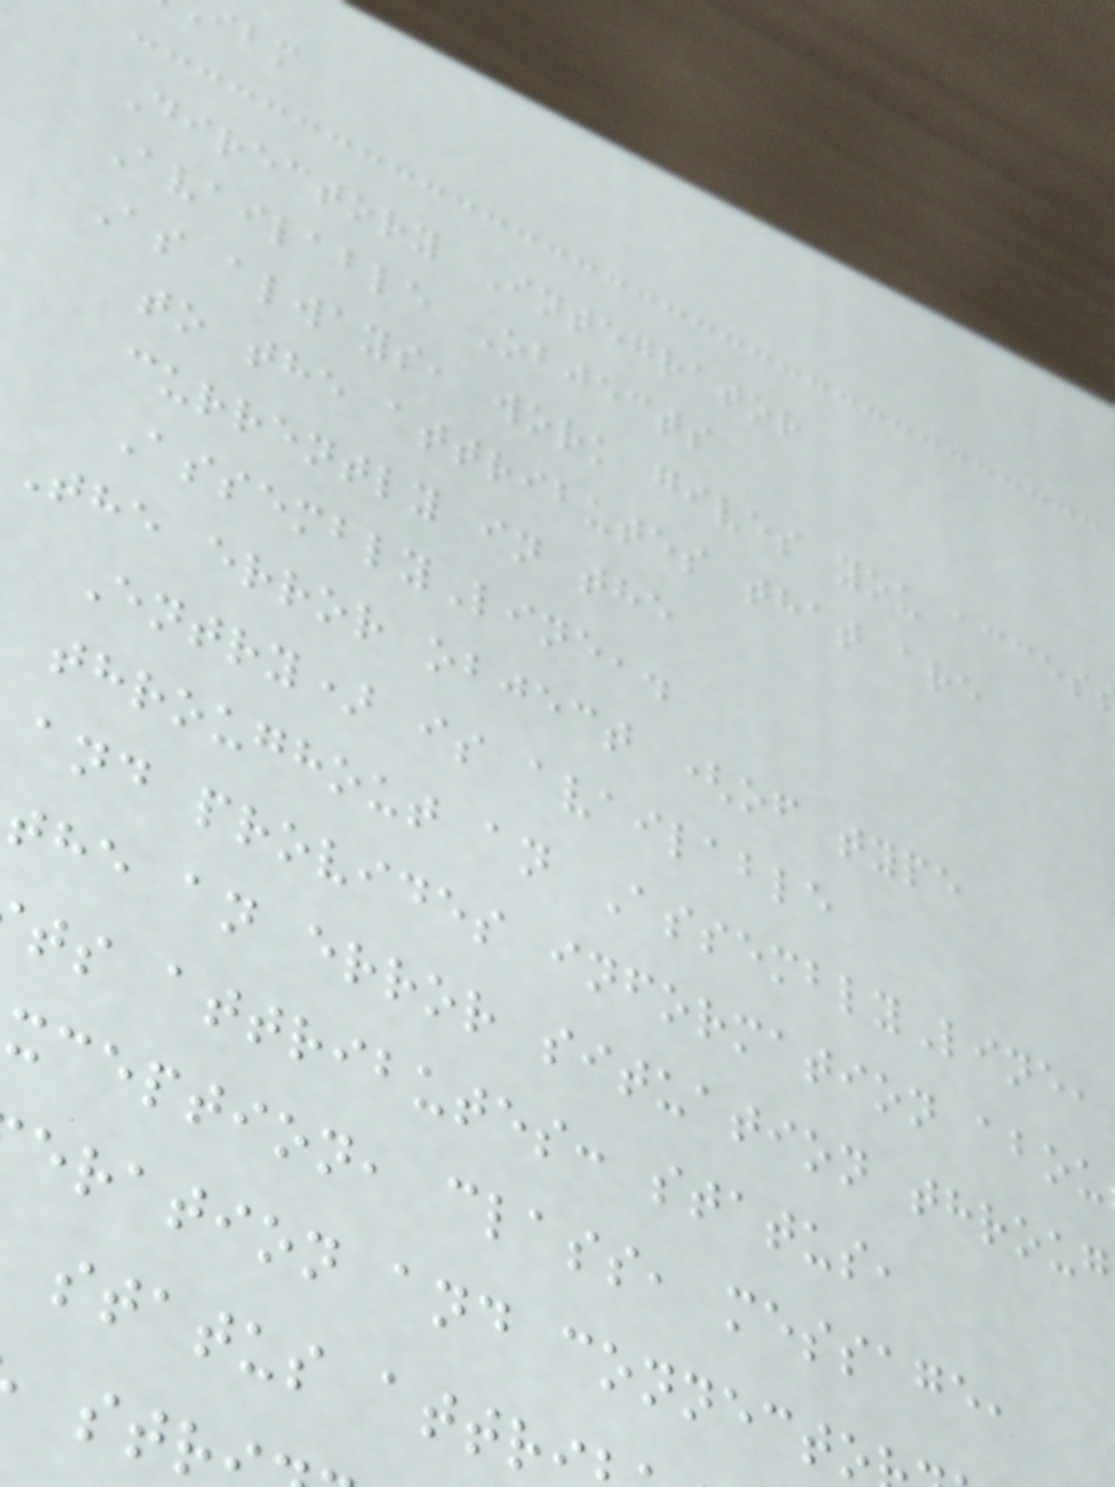Directory Integrator
Available Objects
As always, work gives you acces
to the attributes that are
currently in the
AssemblyLine,.
The error object (of type
Entry) is available
throughout an AssemblyLine,
and provides information abou
the an error situation throug
ts attributes: status,
xception, class, message,
eration and connecto
status attr
